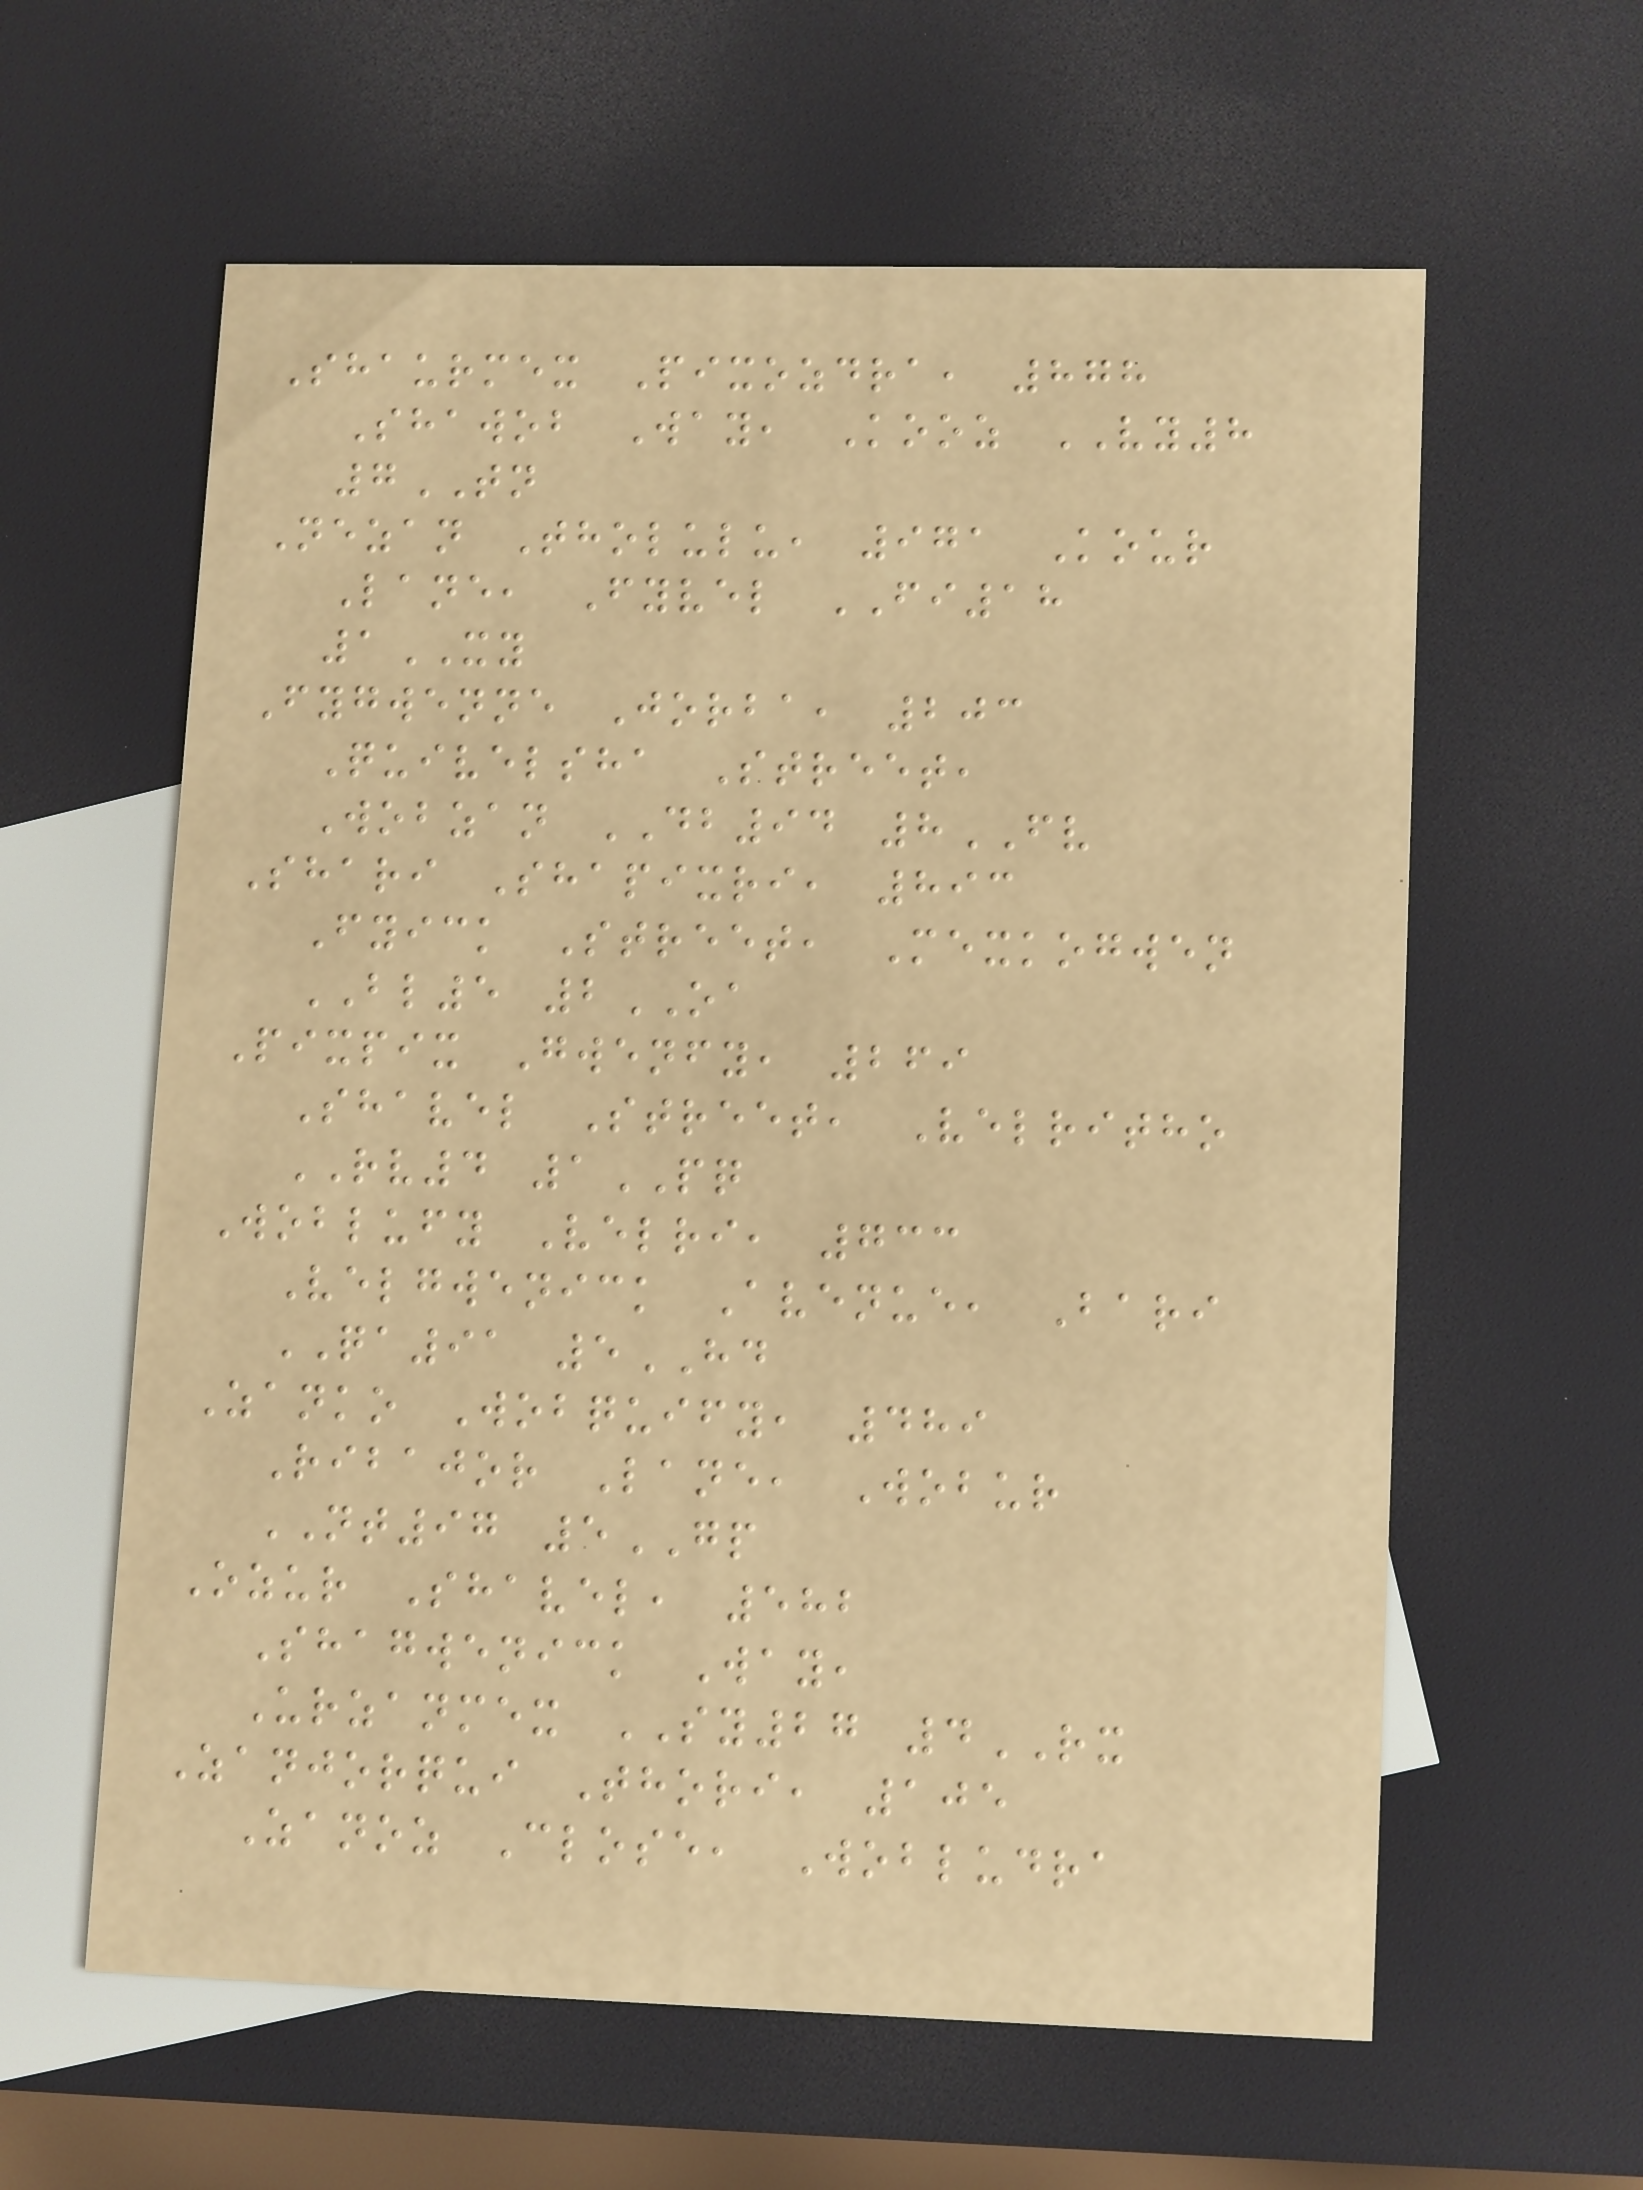Shaurmex Pixozdra, 878
Shawob Way, Kooz VY8
7TN
Nezan Tholulu, 971 Kour
Lane, Fyvel FI18
1XY
Fygwenne Jorba, 203
Quivelsha Street,
Wobzan DB94 8FV
Shari Shapixri, 893
Fyick Street, Mexkogwen
BL5 2OA
Pixpix Gwenfy, 269
Shavel Street, Velritho
RV4 1PQ
Woblufy Velri, 733
Velgwenick Avenue, Bari
QA91 5HD
Zanko Wobquify, 489
Ribajor Lane, Wobur
NT97 5GP
Ozur Shavel, 582
Shagwenick Way,
Urzanmex SY27 4RX
Zanjorqui Thori, 105
Zanoz Close, Wobludra
